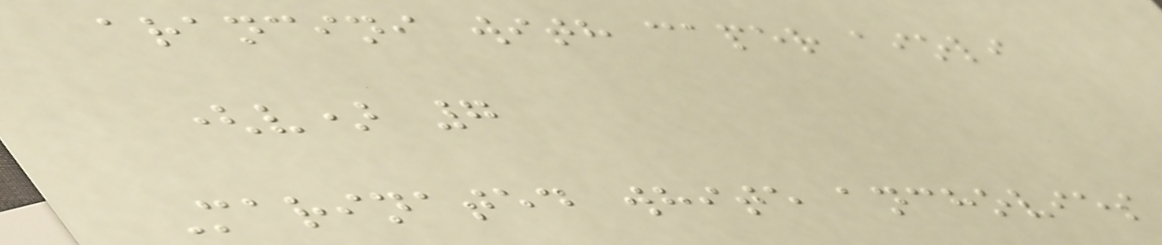arancini with caper aioli
(v) 7
Marinated white anchovies
